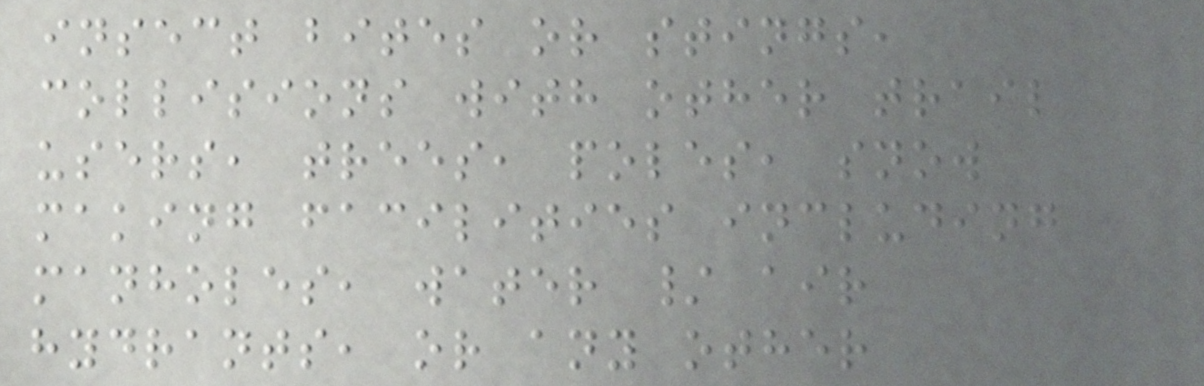insect bites or stings,
collisions with other trail
users, trees, poles, snow
making facilities including
manholes, water / air
hydrants, or any other
